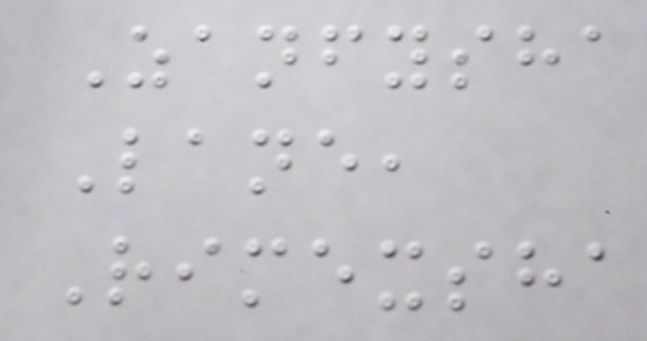Zanfysha
Lane,
Rimexsha
